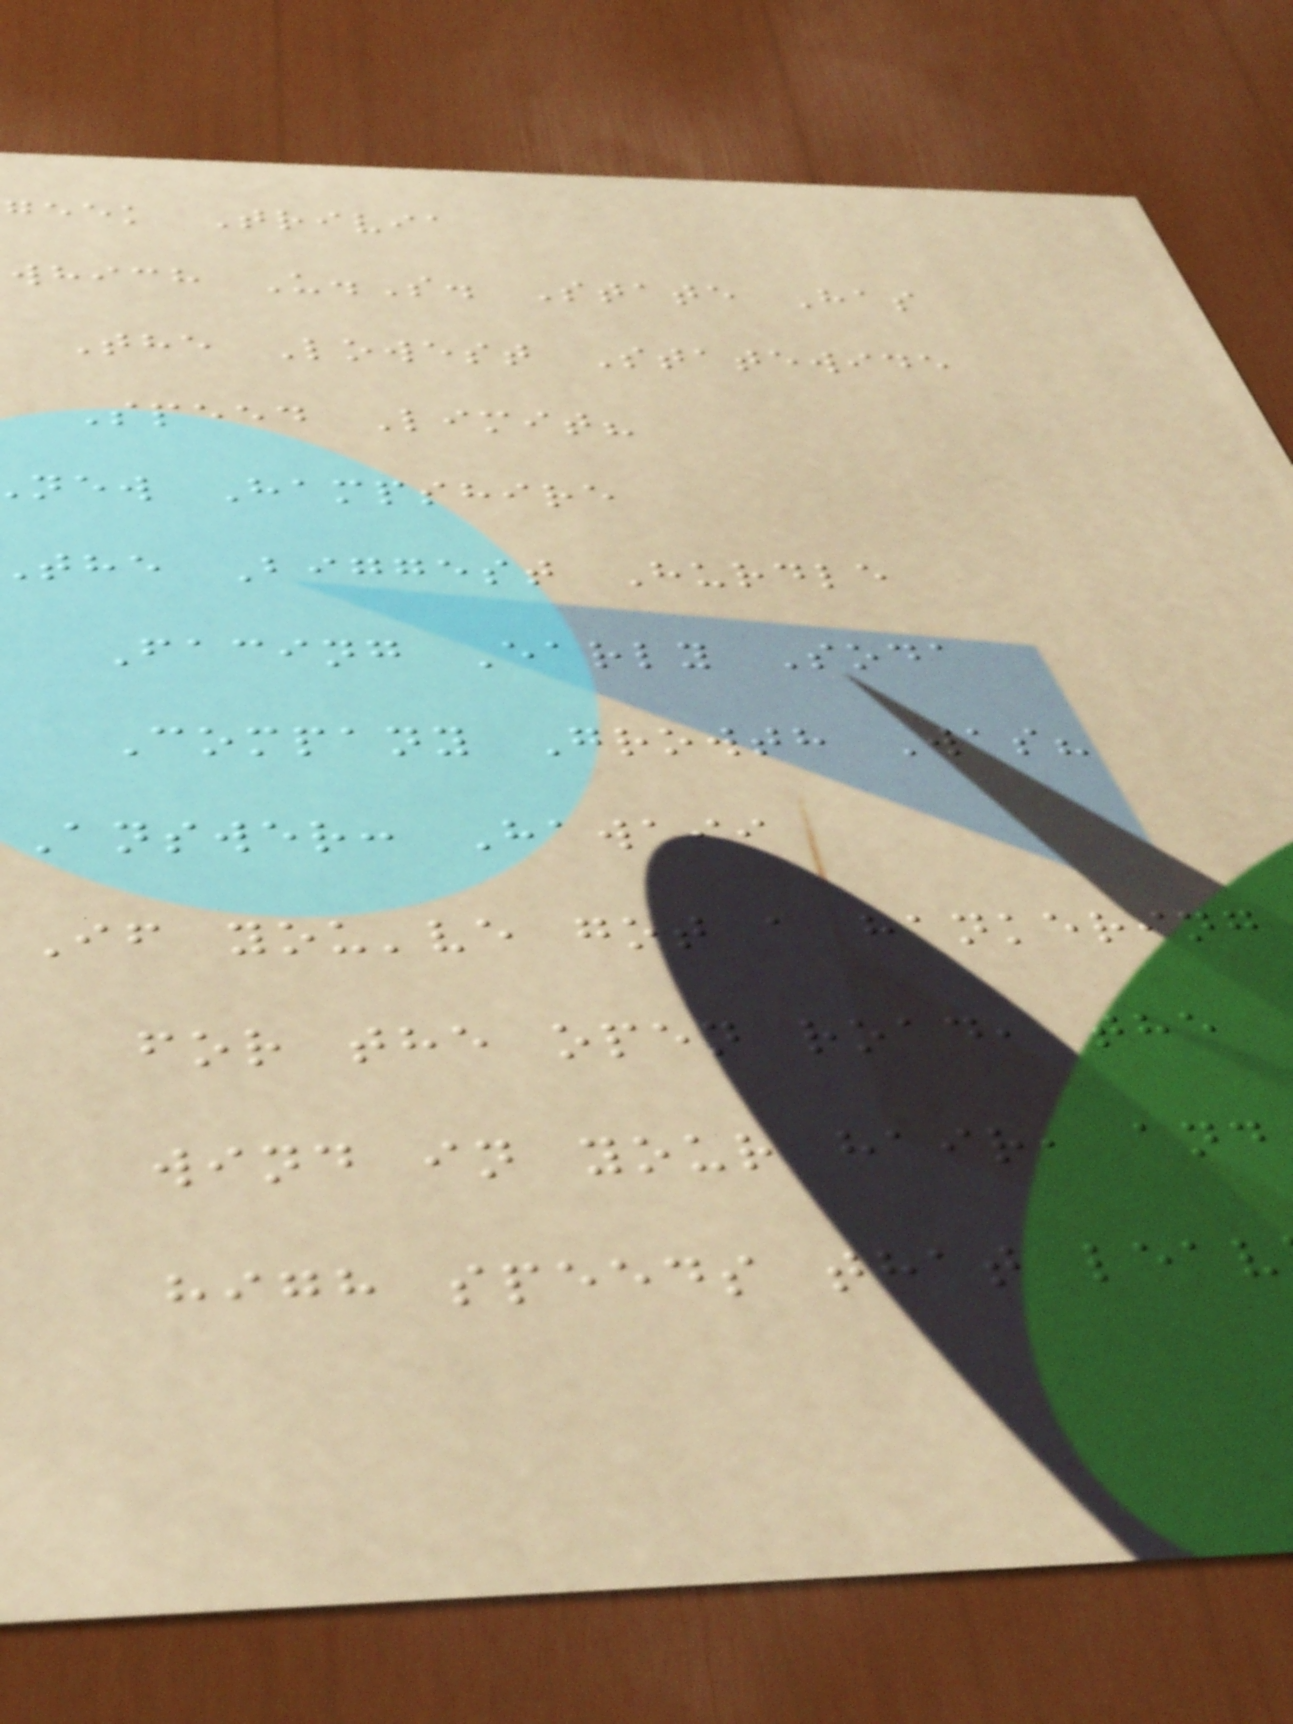geek Trivia
which U.S. State Has
The Lowest Statewide
Speed Limit?
new Hampshire
the Biggest Hurdle
Facing Early Soda
Company Growth Was?
Answer: Hawaii
If you've got a hankering
for the open road, the
wind in your hair, and
high speeds that leav
